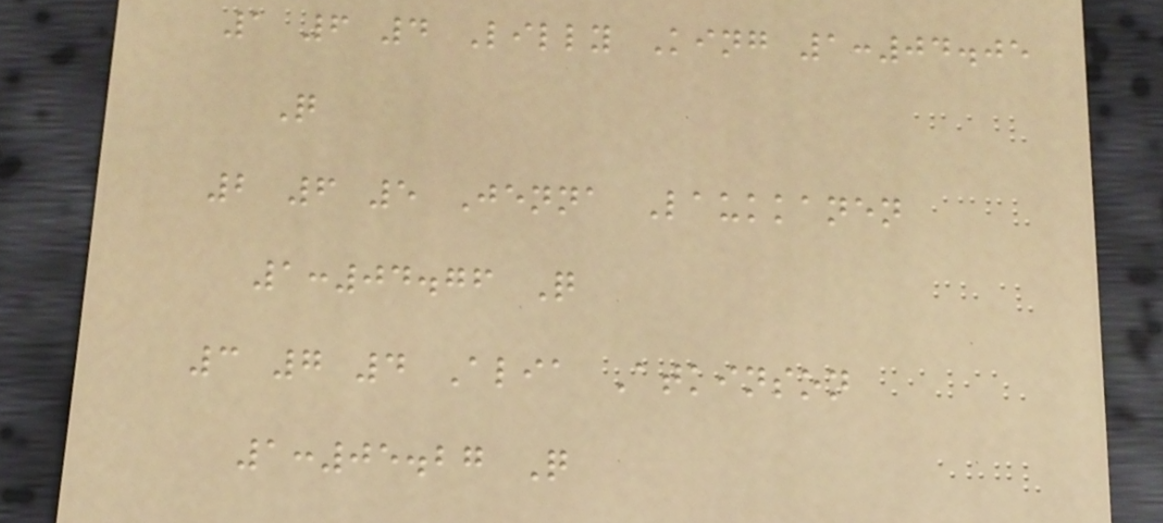1 6 4 Lilly King 1:04.05
Q
2 6 5 Jenna Laukkanen
1:04.76 Q
3 7 4 Alia Atkinson
1:05.27 Q
